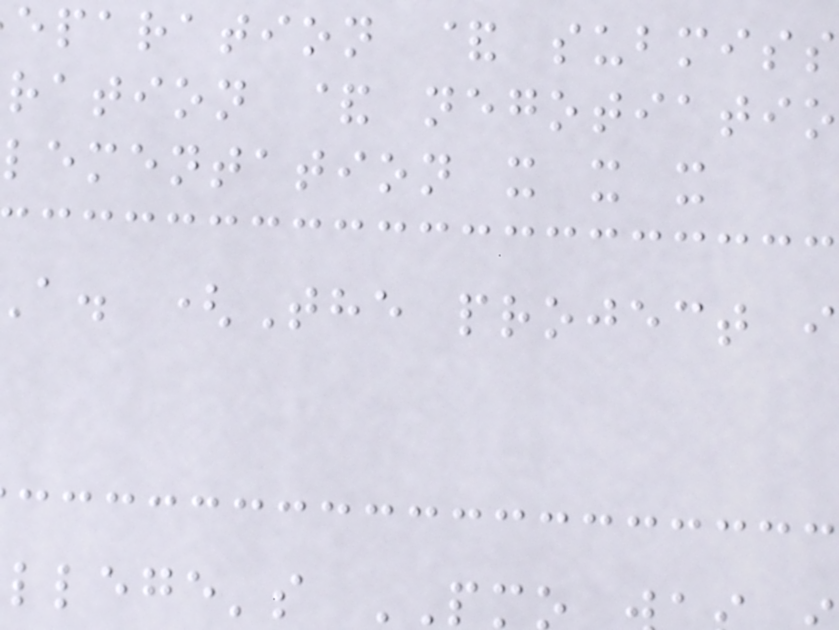eparation & submiss
ration & negotiatio
lementation x x x
a. (The project i
